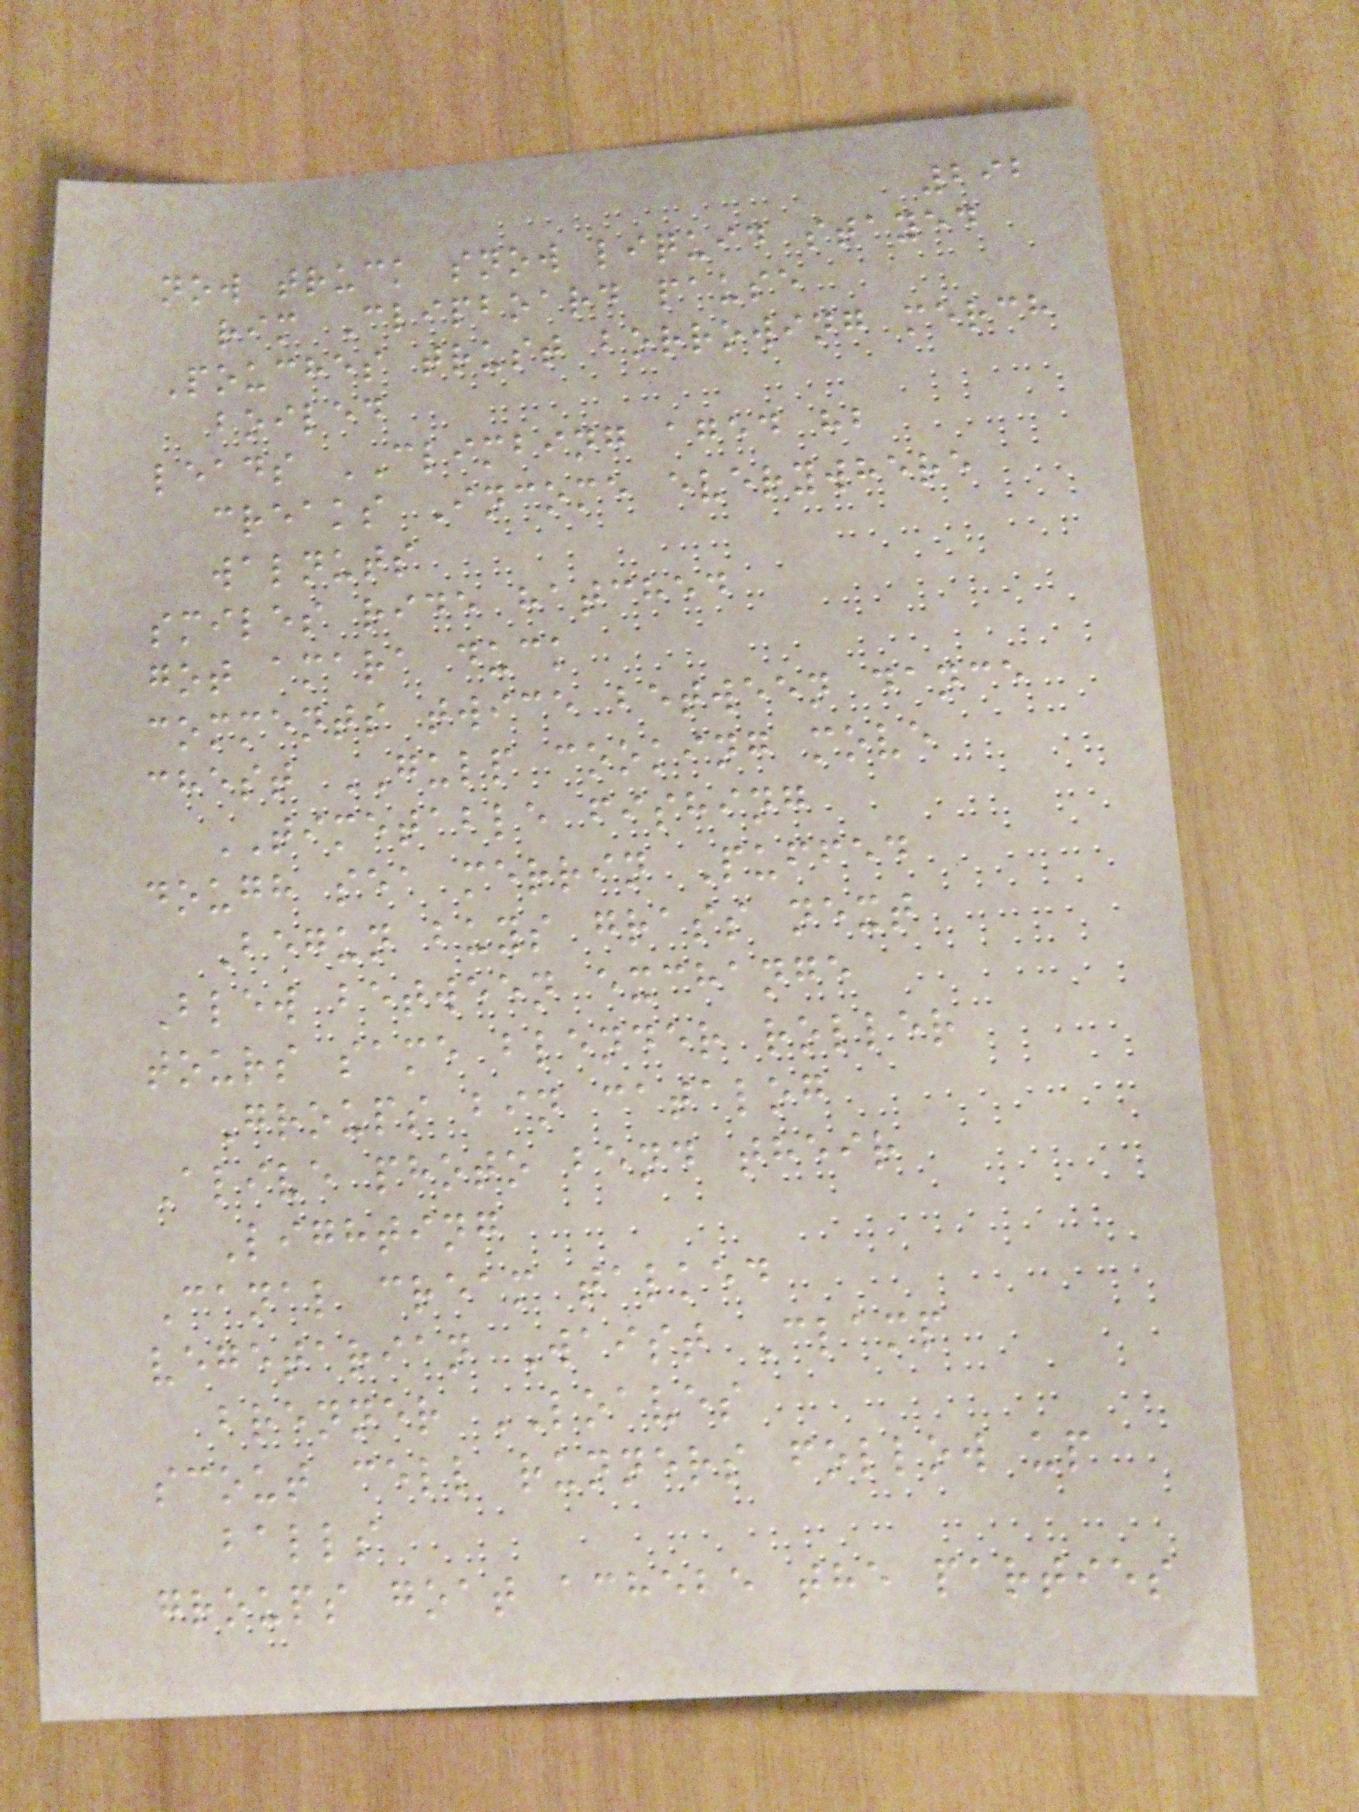292
now truck snow liquid stayed
rim Clipboard pause
Pouches trust borrowing merch
boiled
leads CLIMBING aged hb
creaks Income everywhere
walnuts
smiles ride hatched
got amara duck
comments twice between dance
chest GULP cooking move
TIMETABLE fishing
dough sea merrin Puffed
Begun buys grass next
Blew between exchange
tours same blender roller
Groups bin catalog
Alive photo bend their
Lighting
Canal cream talked
vegetarian Waist Clamp
brenner LOAVES
scout cell runners follow up
balls
groups goat achebe the parties
